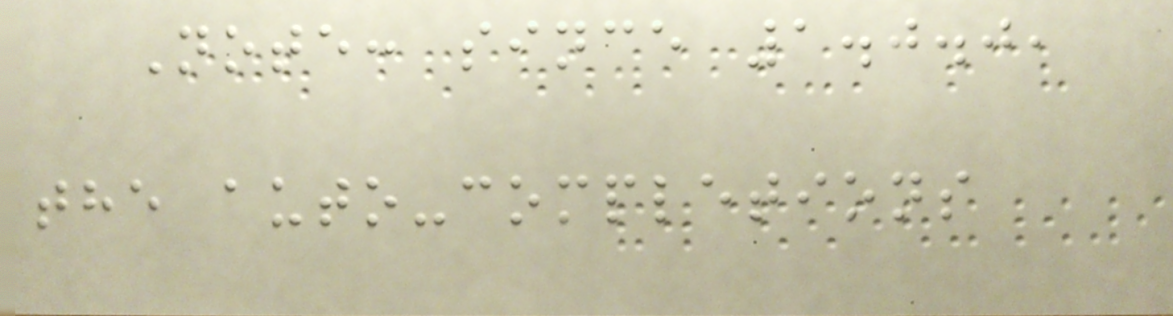Note: since 1.0.0,
the auto-completions
